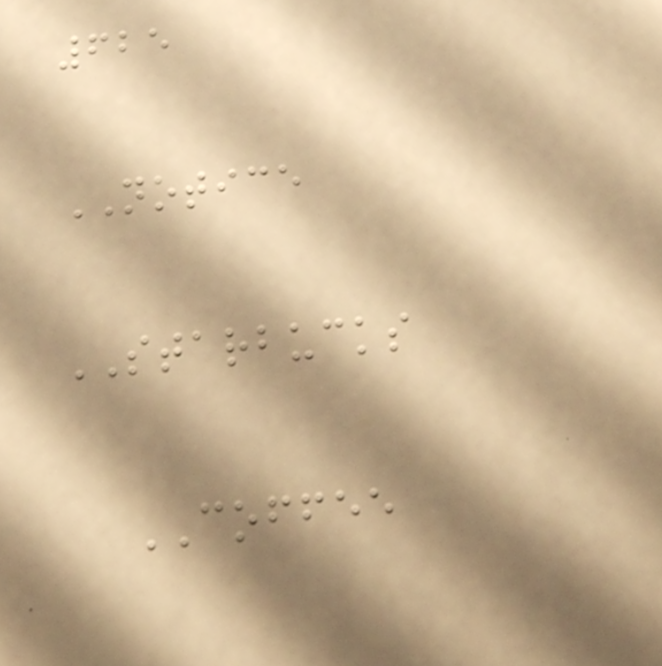625
NOTICE
STARBUCKS
COFFEE
